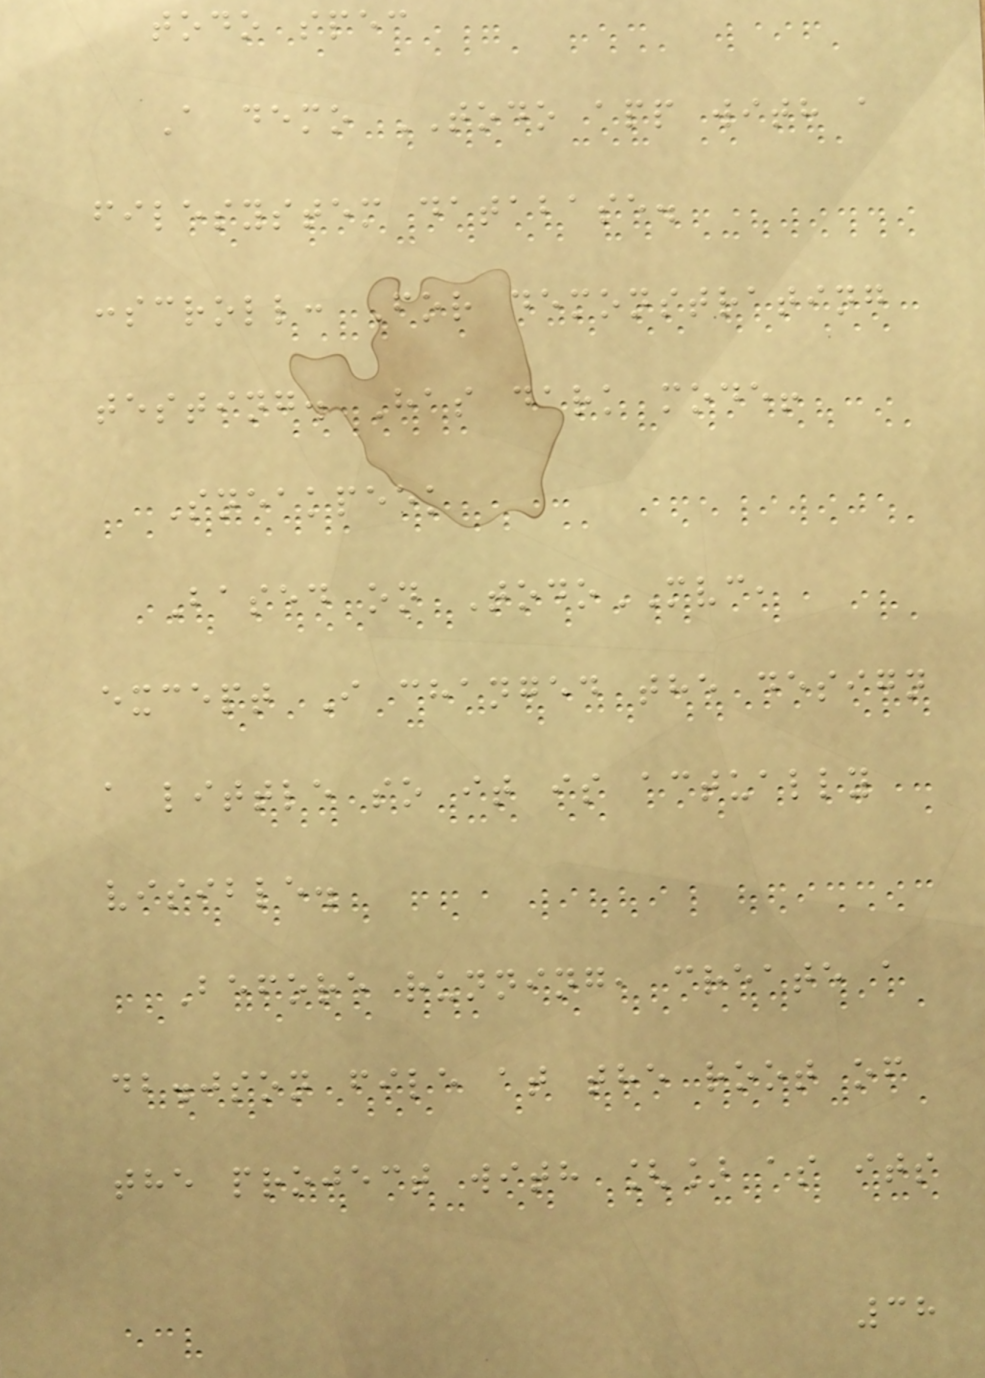todo spec
A demo TODO app with a
filesystem database.
:scroll: For demonstrating
testing. Has dark mode!
Sneakpeek
Based on TodoMVC,
except I changed the design
a little so it is actually
visible.
Before running, create a
db.json file at the root of
the project with [] as its
38
